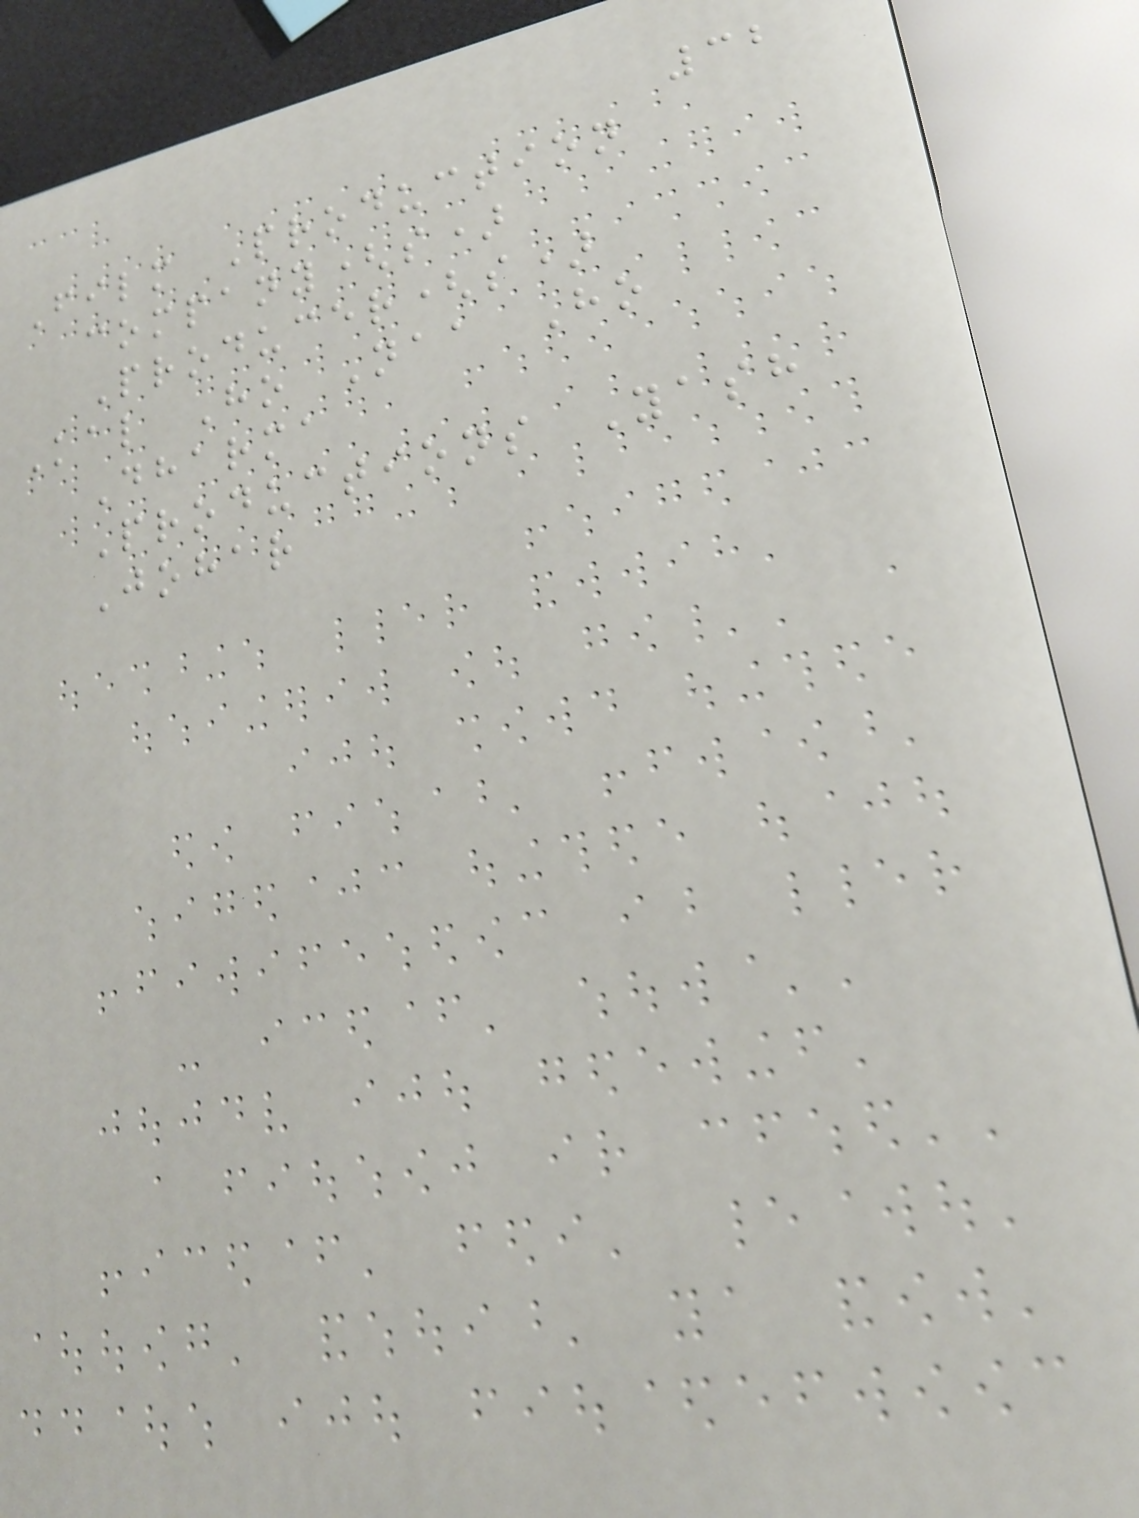32
Film Production
company(s)
Producer(s)
Kal Ho Naa Ho
Dharma
Productions Yash
Johar
